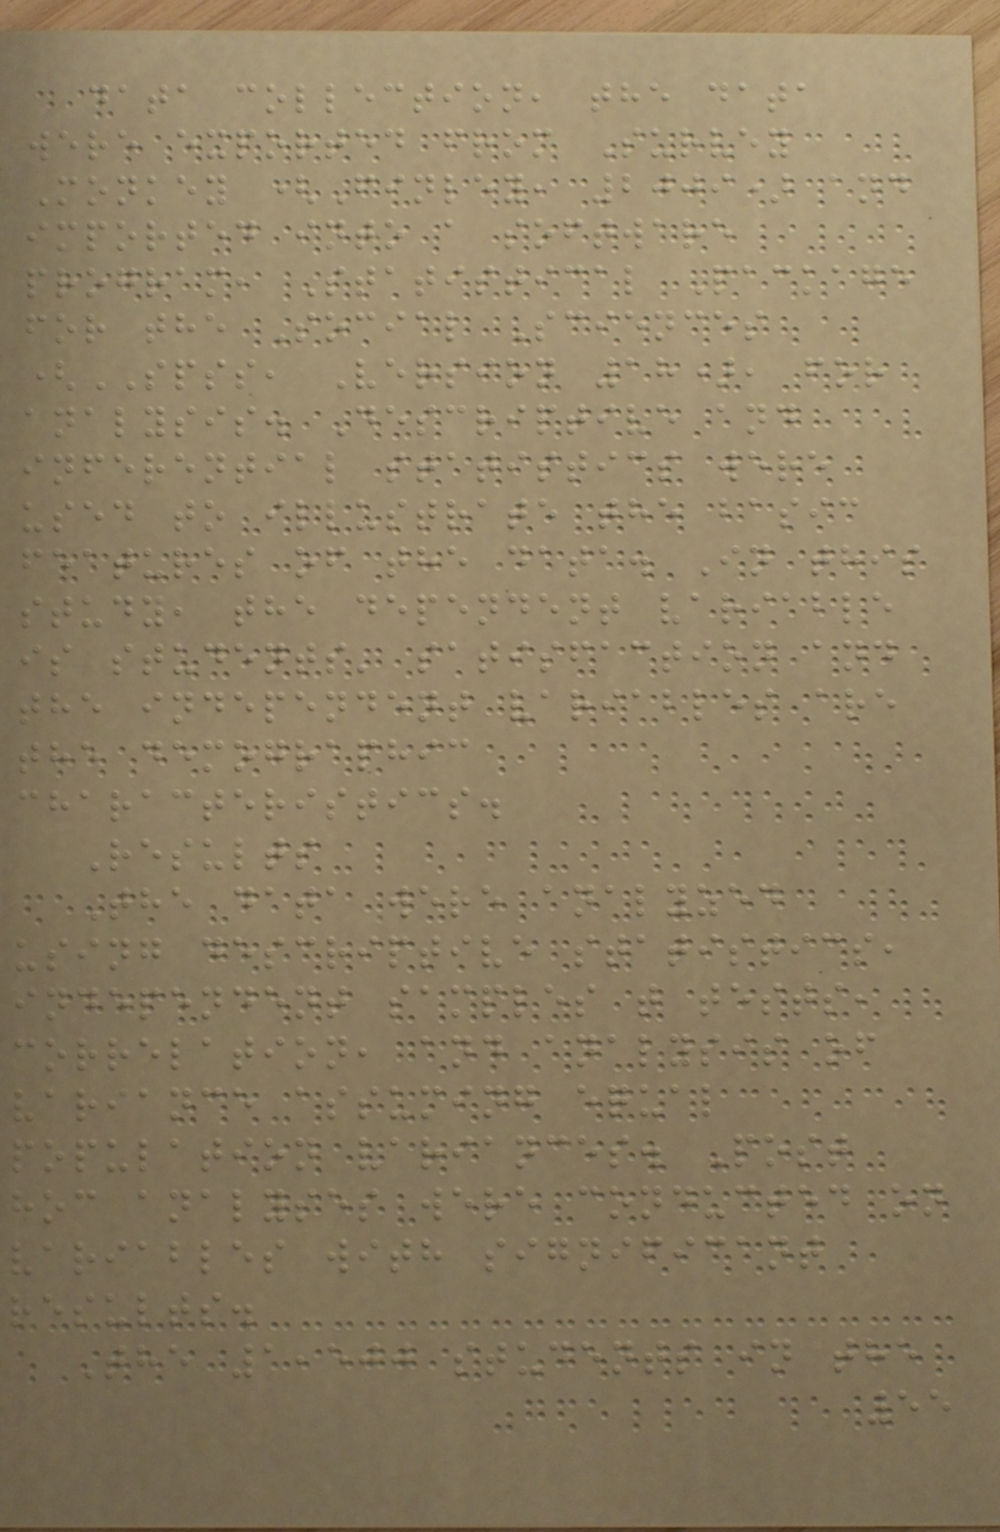data collection, the data
were exported from Survey
Monkey (Finley, 2009) and
imported into a software
program, Statistical Package
for the Social Sciences
(SPSS, Version 18), for
analysis. Descriptive and
inferential statistics were
used to illustrate the basic
features of the data. In this
study, the dependent variable
is students' satisfaction and
the independent variables are
the demographic
characteristics.
Results
The data were analyzed
using descriptive statistics,
independent samples t tests,
correlation, and analysis of
variance assuming equal
population variances. Post
hoc analyses were conducted on
variables with significant
results.
The 1,500 students in the
55
